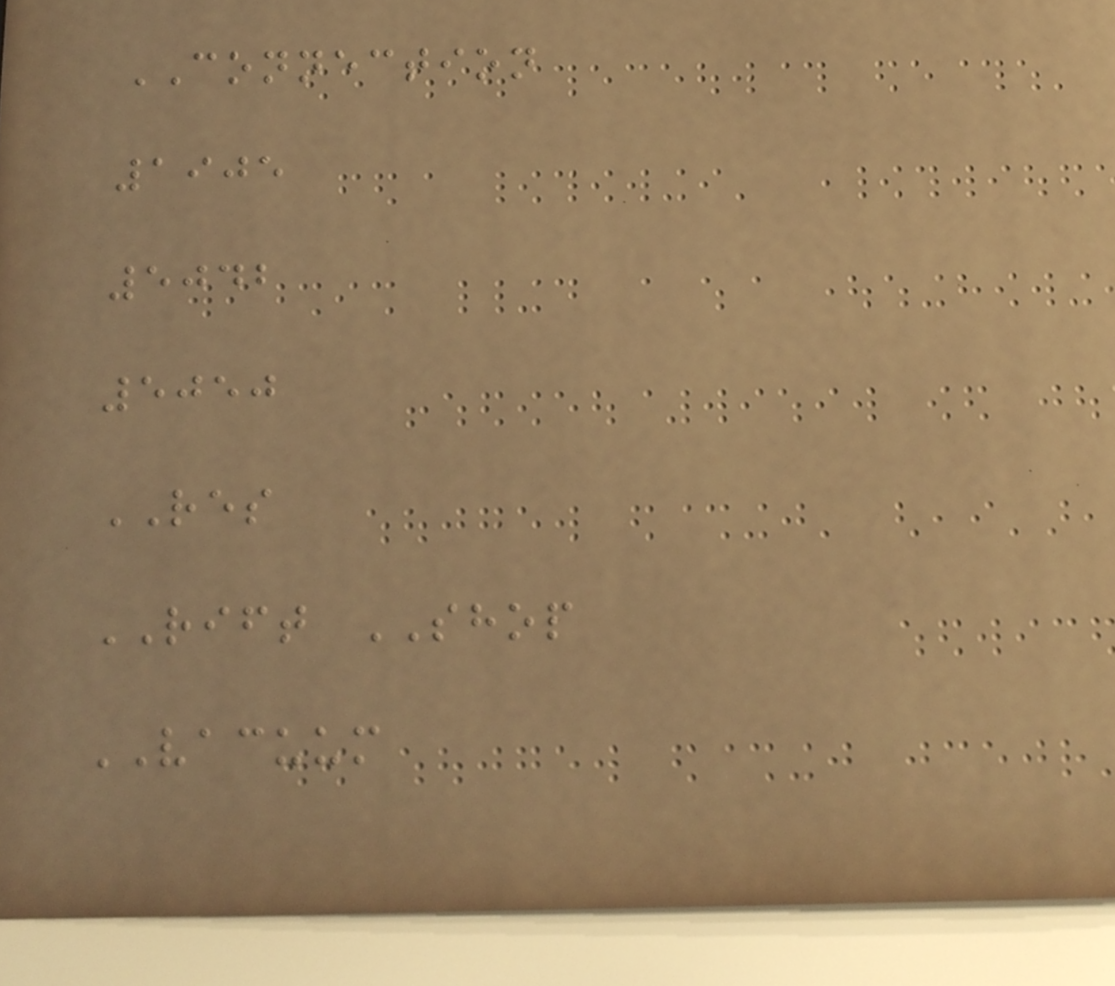CONNECTION
1905
5042
5050
RES
RIFT SHOP
VACUUM
